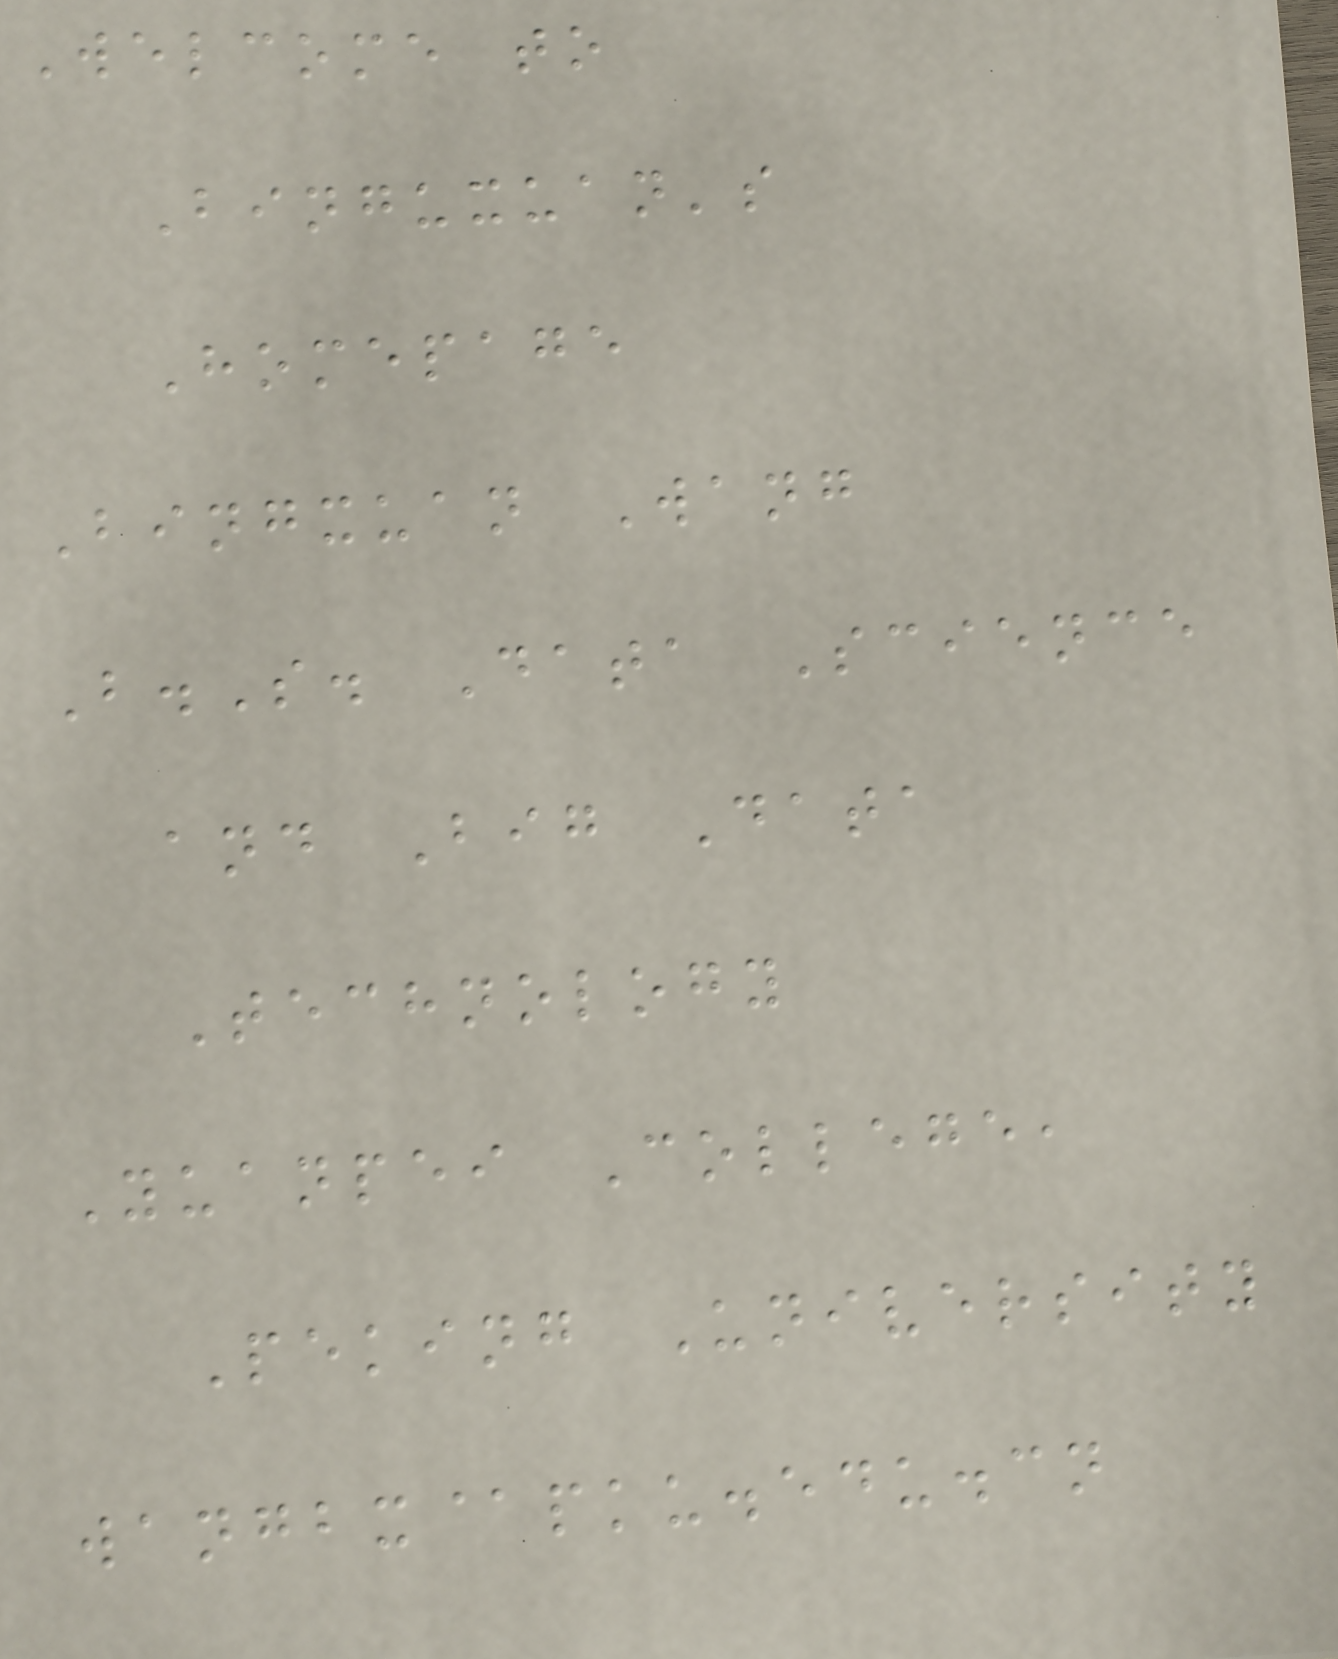Welcome to
Binguxuan's
Homepage
Bingxuan Wang
B.S. Data Science
and Big Data
Technology
Yuanpei College,
Peking University
wangbx@pku.edu.cn
